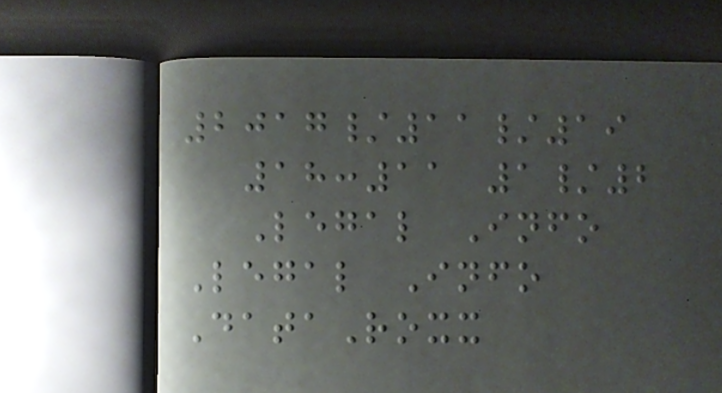2017/11/19
18:11 1/2
Legal Info
Legal Info
DataRoxx
